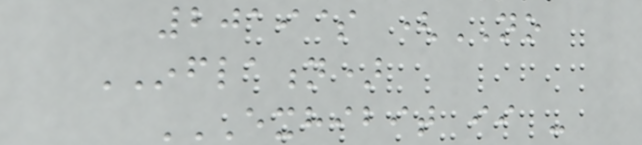2019$ (NO
INFLATION)
EXHIBIT II -
